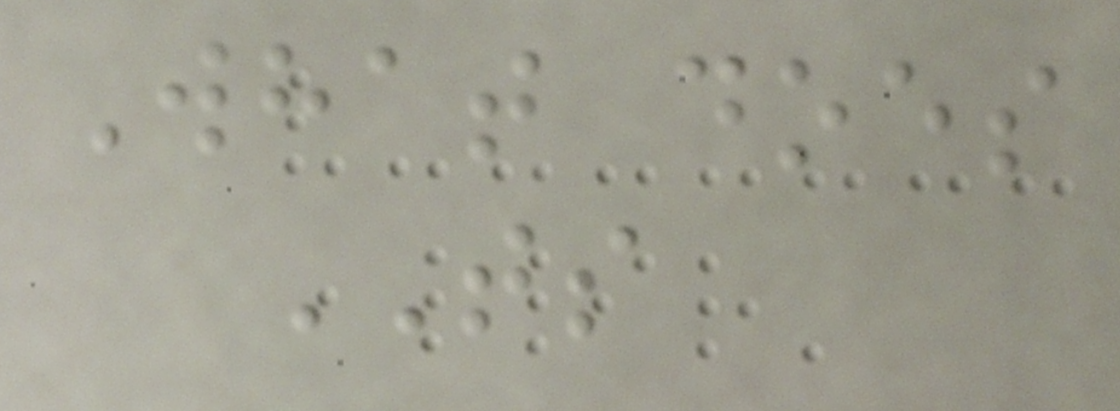What does
TS
